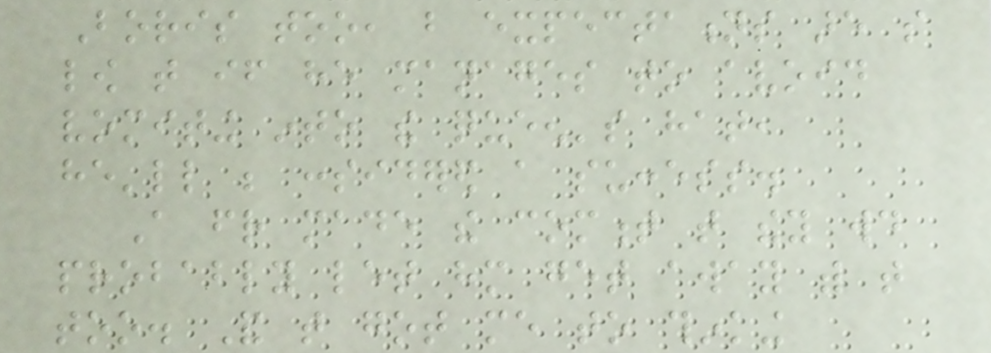Boris too, but expectations are so
low that if he manages to avoid
vomiting into the queen's hat,
he'll be considered a success.
A friend made the comment that they would
probably let him get away with that
too. And that got me to thinking
